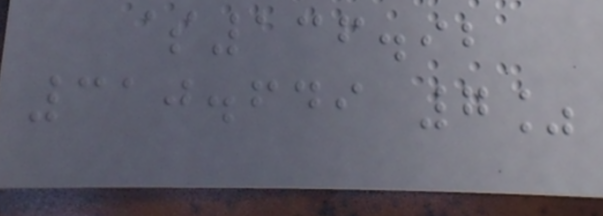$136.92
310.649 7%
